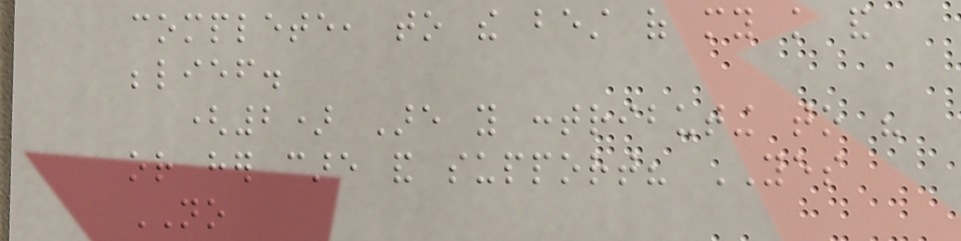complete, to the best of my knowledge and
belief.
(2) Are you contributing to his
or her care and support? YES
NO
